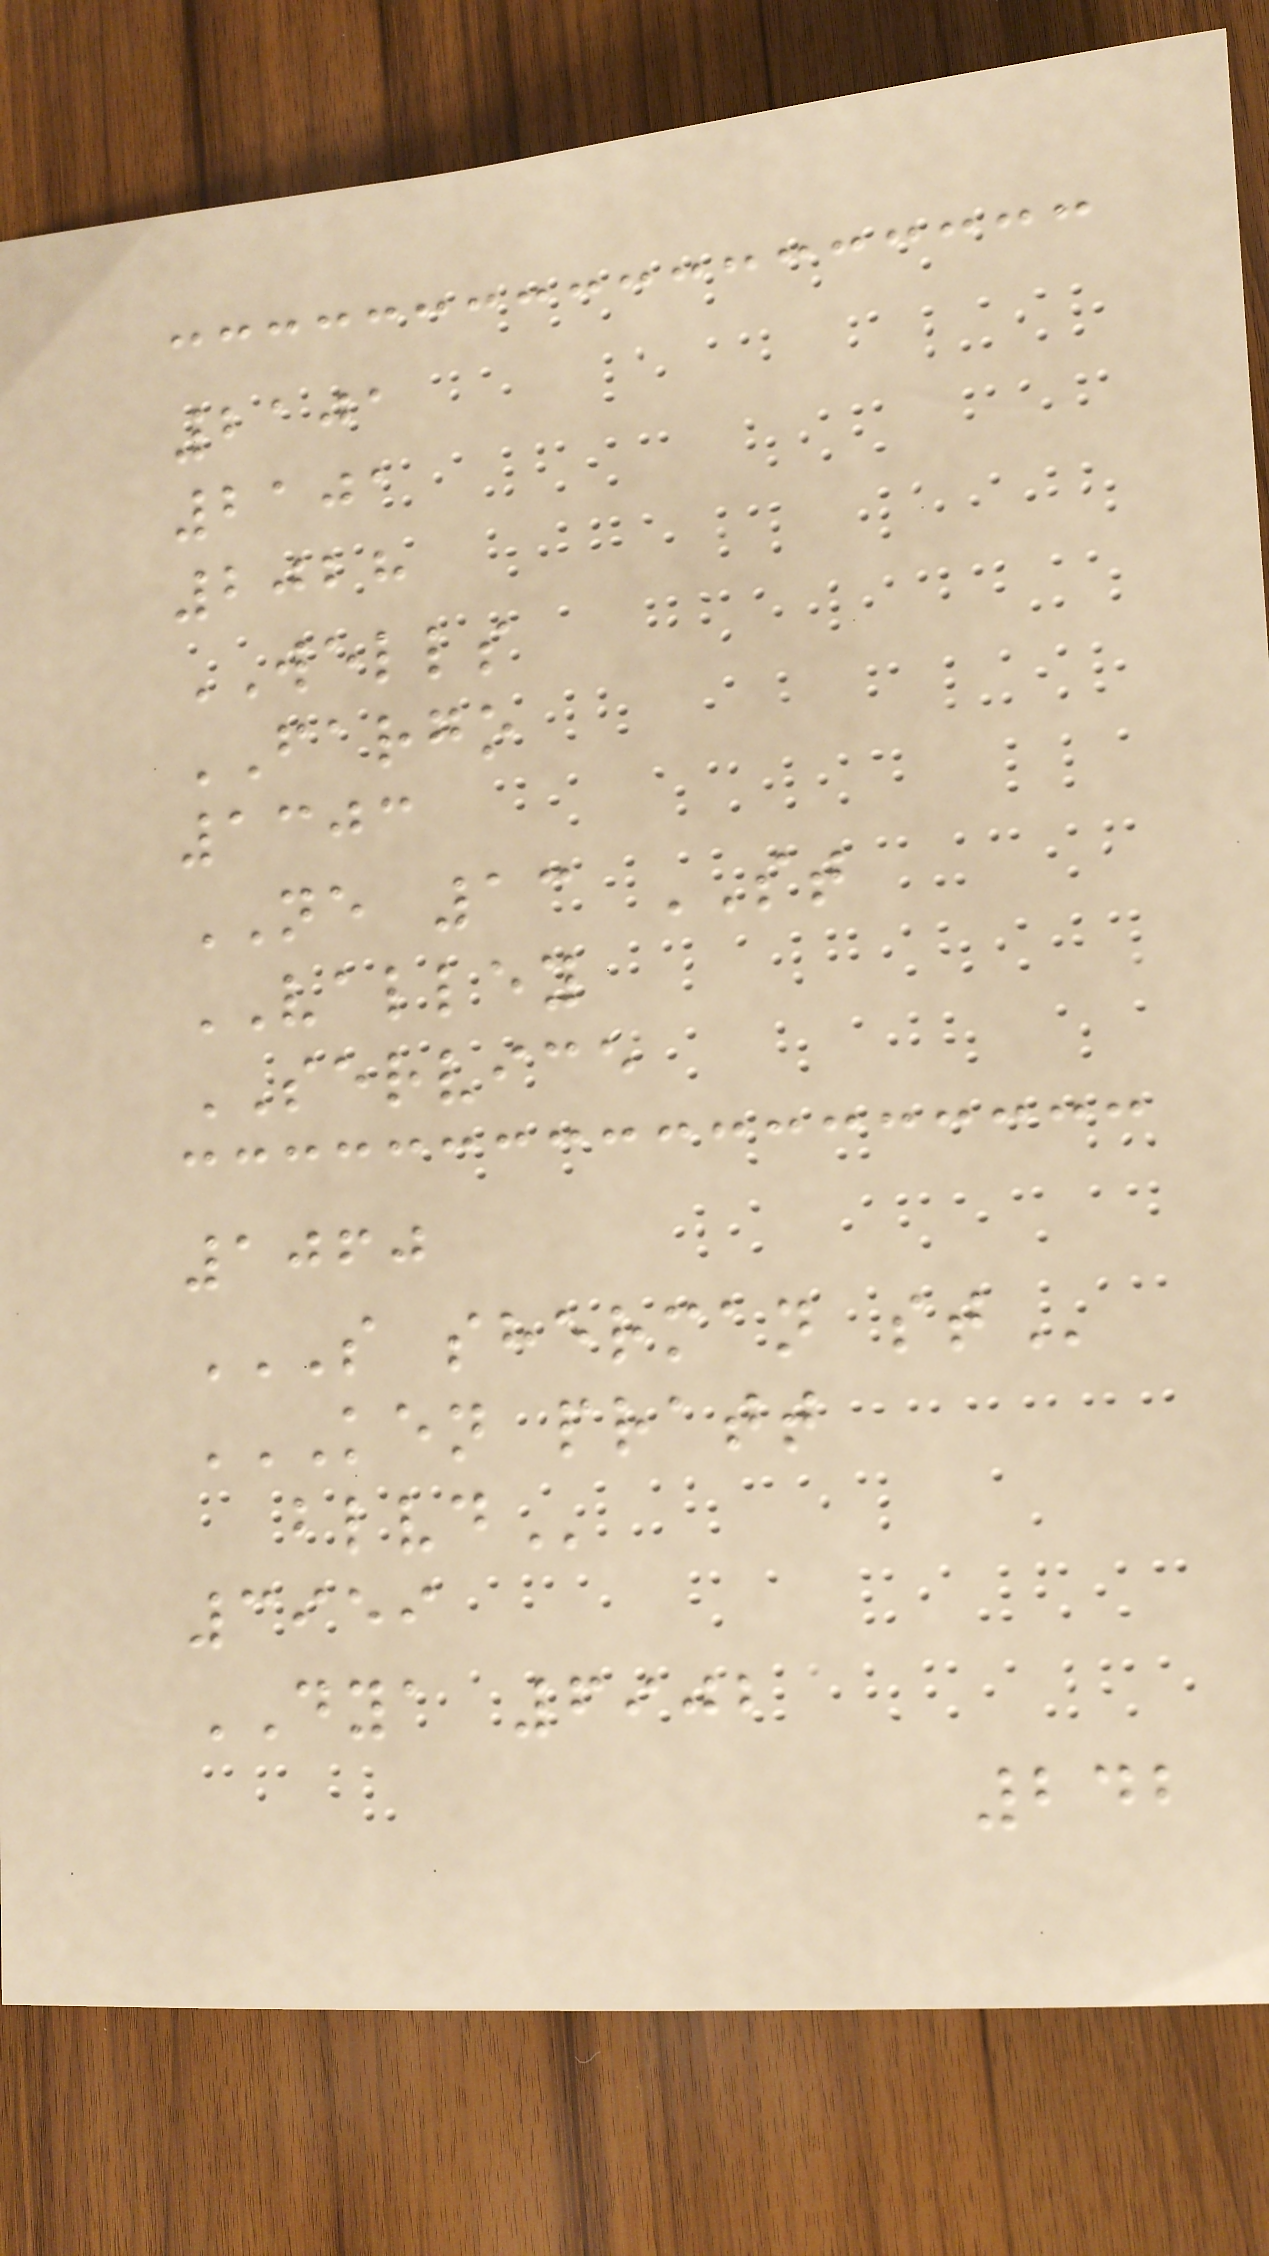2101
2101
2028
WELLS
FARGO
1303
NE 13 ST
VALLEY
SERVICE
1060
S SHERMAN ST
KEN PRATT
BLVD
3959
DYA 6902
242
